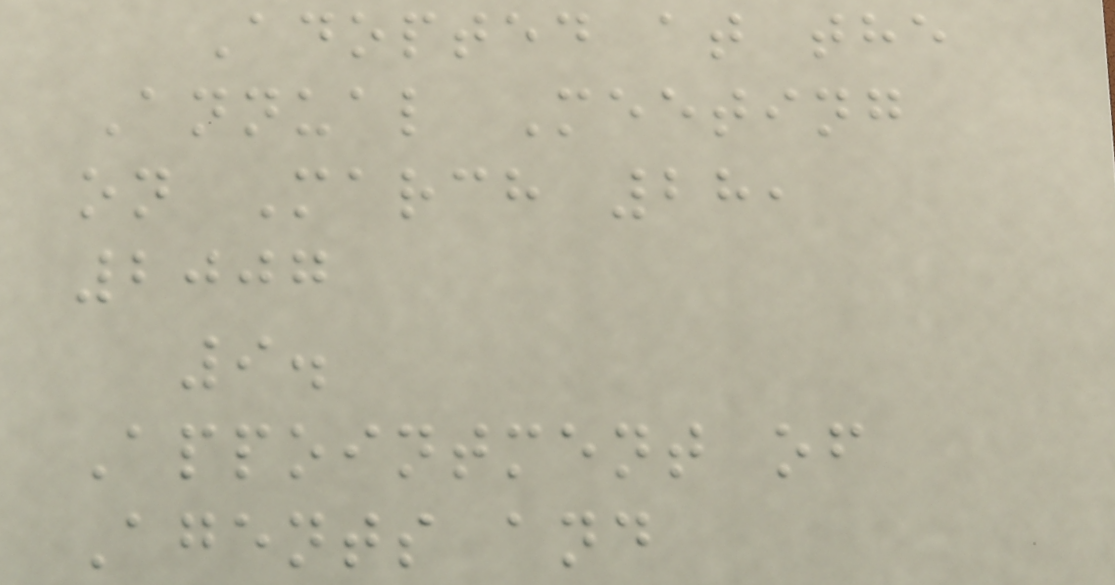Adopted at the
Annual Meeting
on March 28,
2007
9.
Appointment of
Agents and
